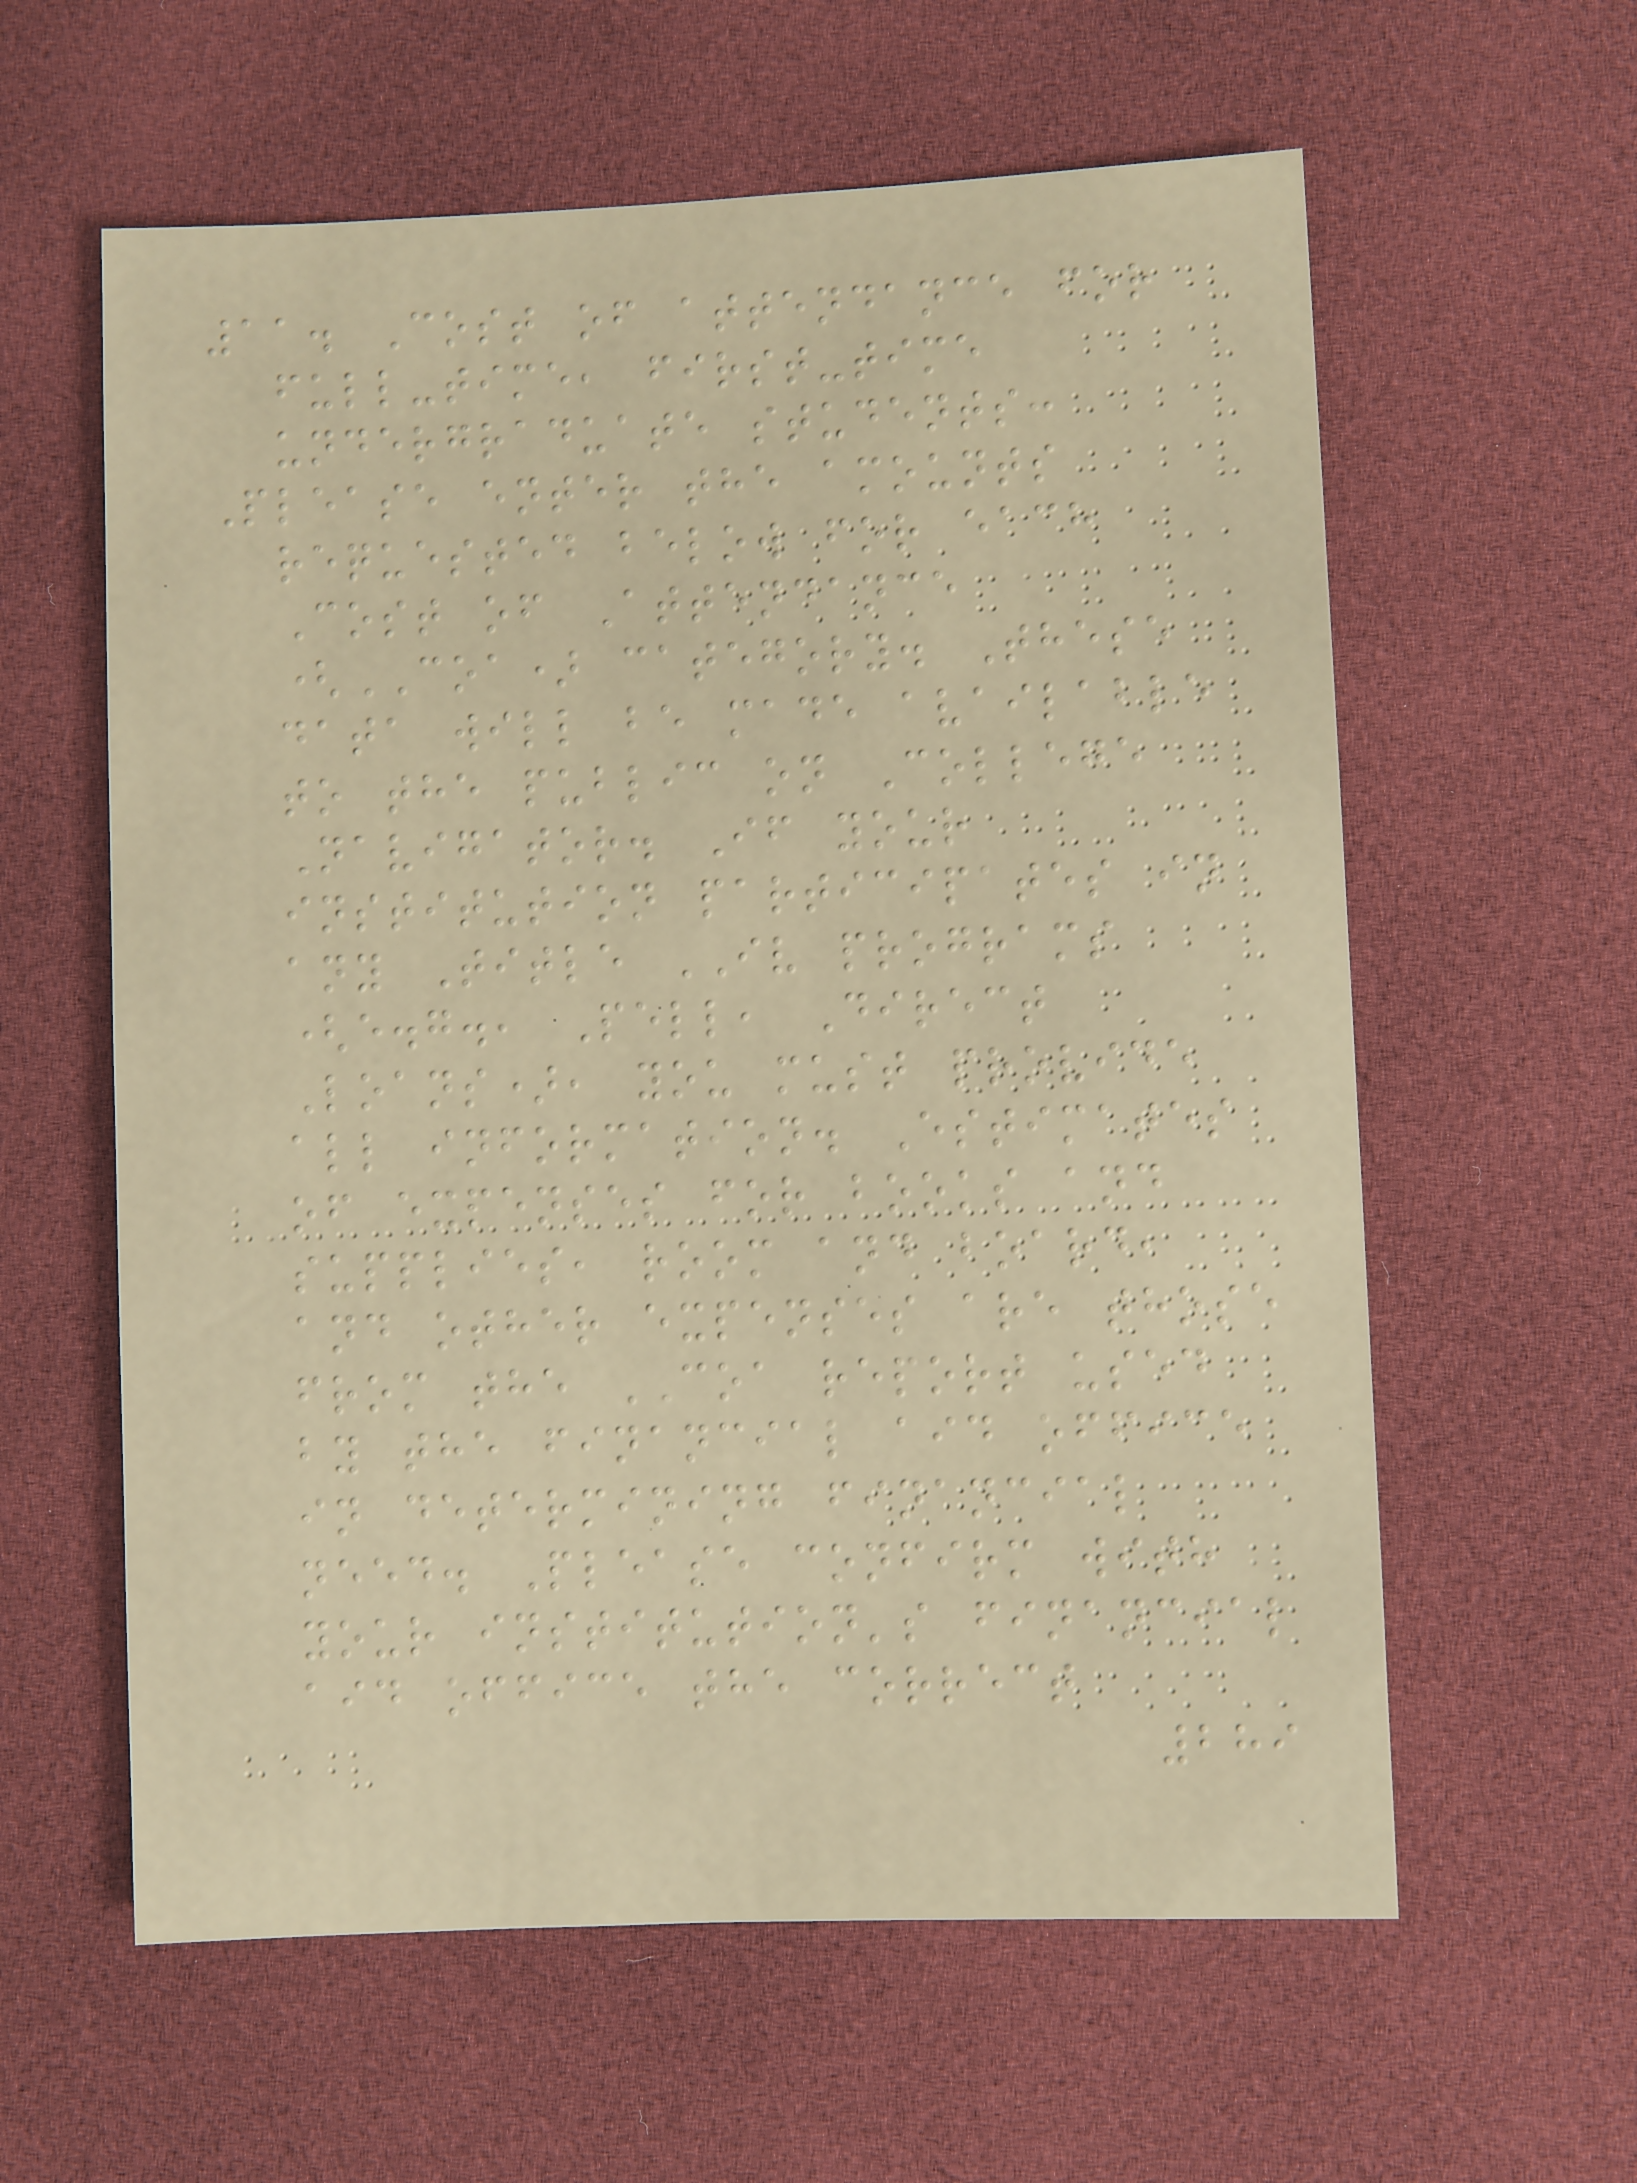11. Cost of attendance for
full-time, first-time
undergraduate students:
Please enter the amounts
requested below for each
Cost of Attendance
(COA) category. These
data will be made available
to the public on College
Navigator. If your
institution participates in
any Title IV programs
(e.g., Pell, Direct
Loans), you must provide
all information. Estimates
of expenses for books and
supplies, room and board,
and other expenses are those
from the COA report used
by the financial aid office
in determining financial
need. Please confirm with
your institution's financial
aid office the correct
289
